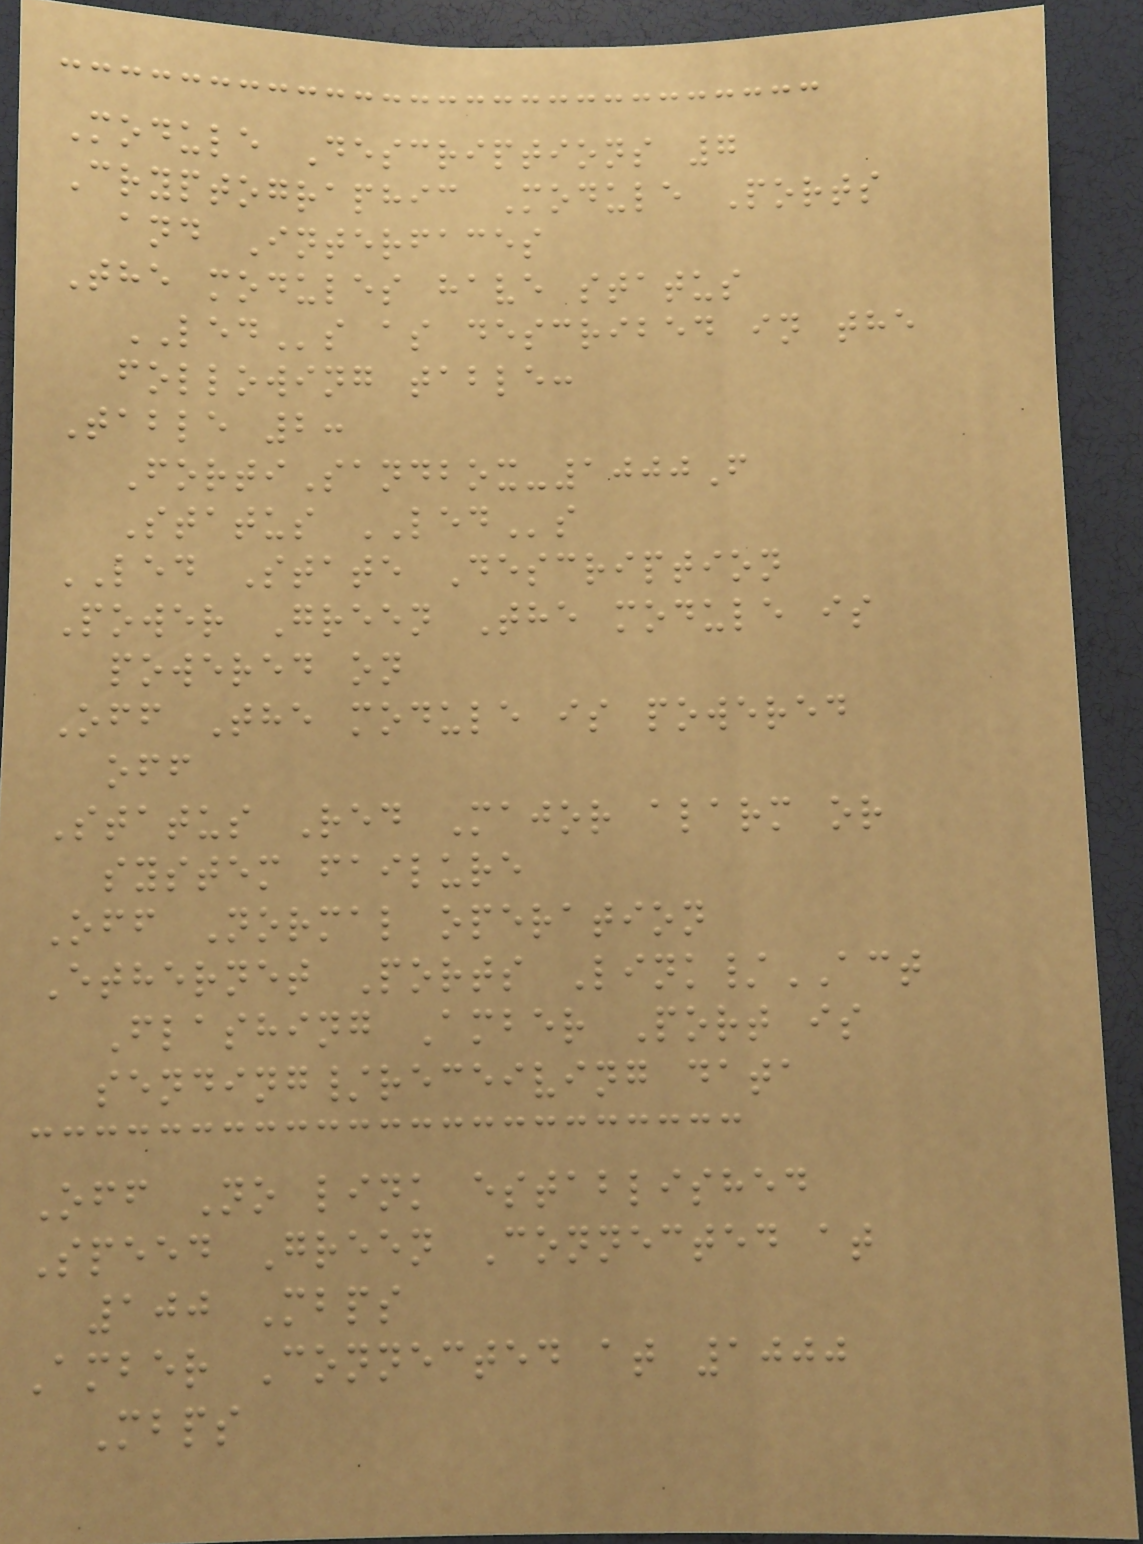Module Descriptions 7
Cryptographic Module Ports
and Interfaces
The modules have status
LEDs as described in the
following table:
Table 2:
FortiSandbox-1000F
Status LEDs
LED State Description
Power Green The module is
powered on
Off The module is powered
off
Status Red Major alarm or
system failure
Off Normal operation
Ethernet Ports Link/ACT
Flashing Amber Port is
sending/receiving data
Off No link established
Speed Green Connected at
100 Mbps
Amber Connected at 1000
Mbps
